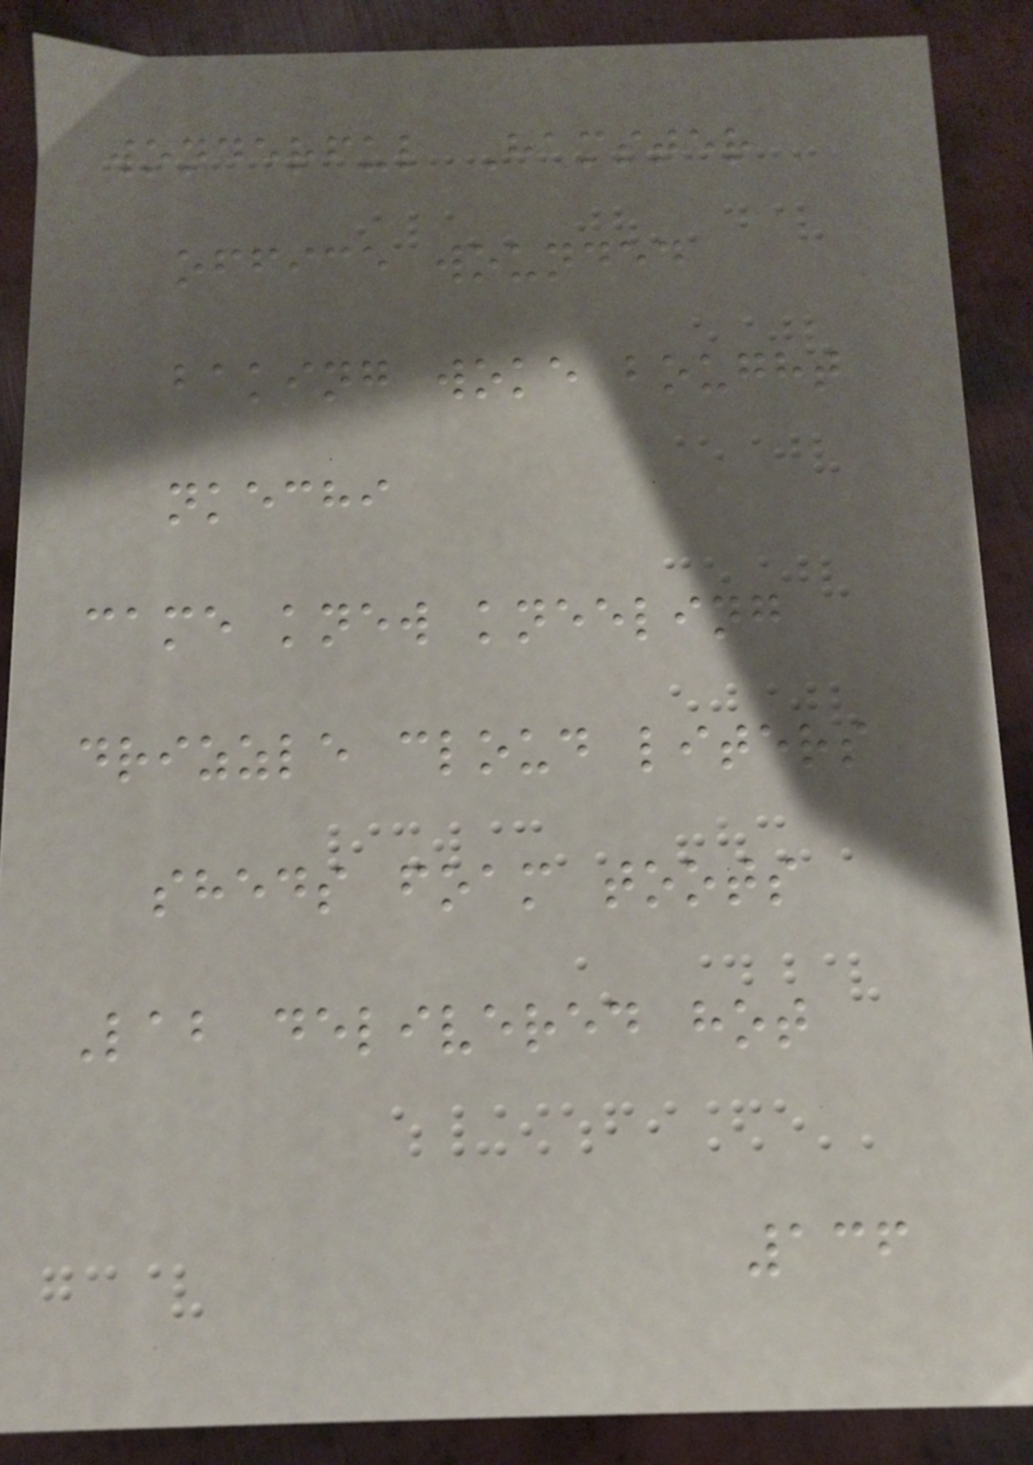wonderful Hamster
office wounded
baking woke bought
nkechi
came knew kneeling
drizzle cloud liters
sheds foam toots
Lab delivered hot
136
